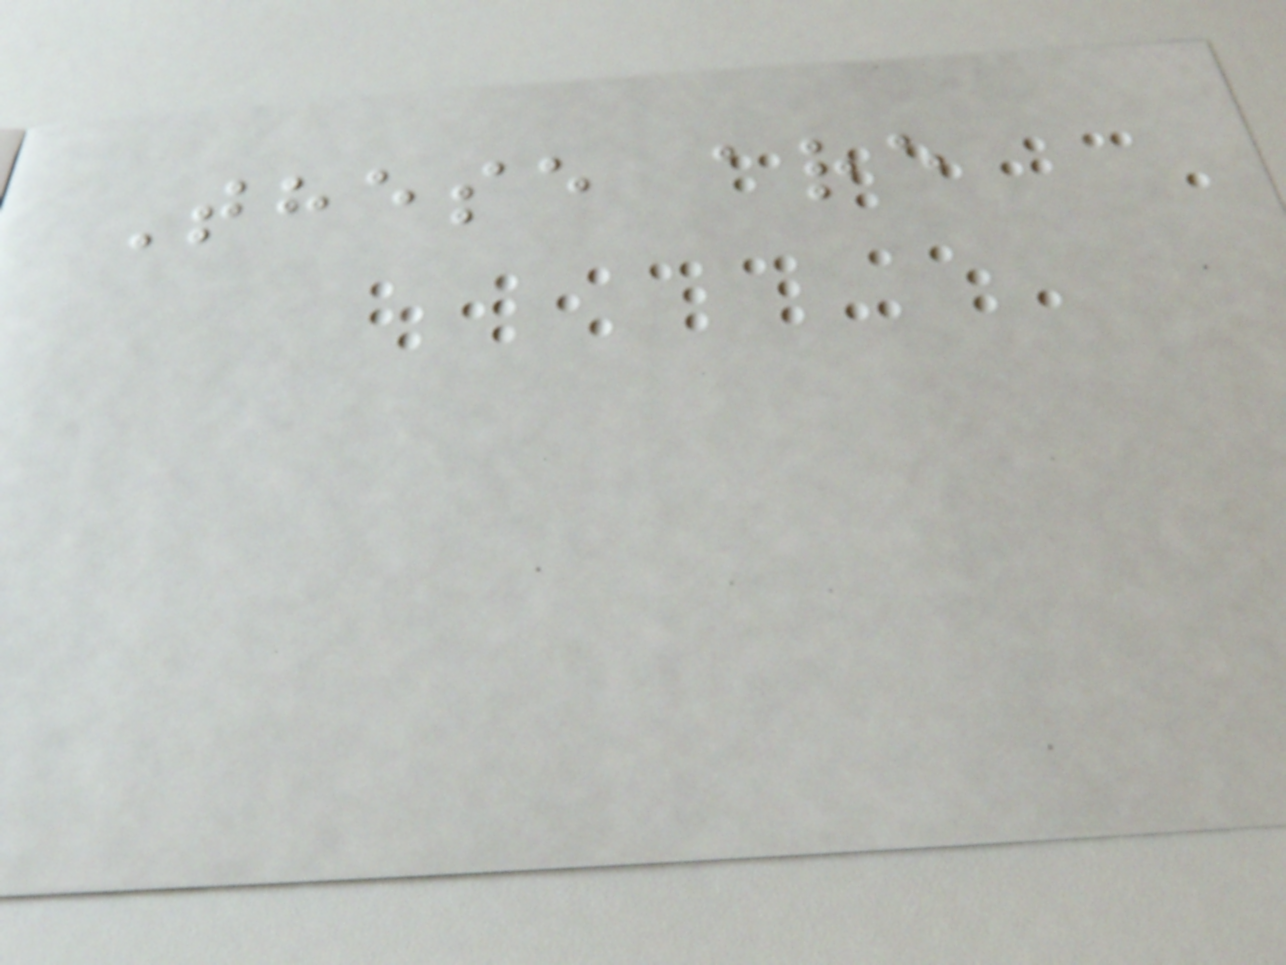These are
